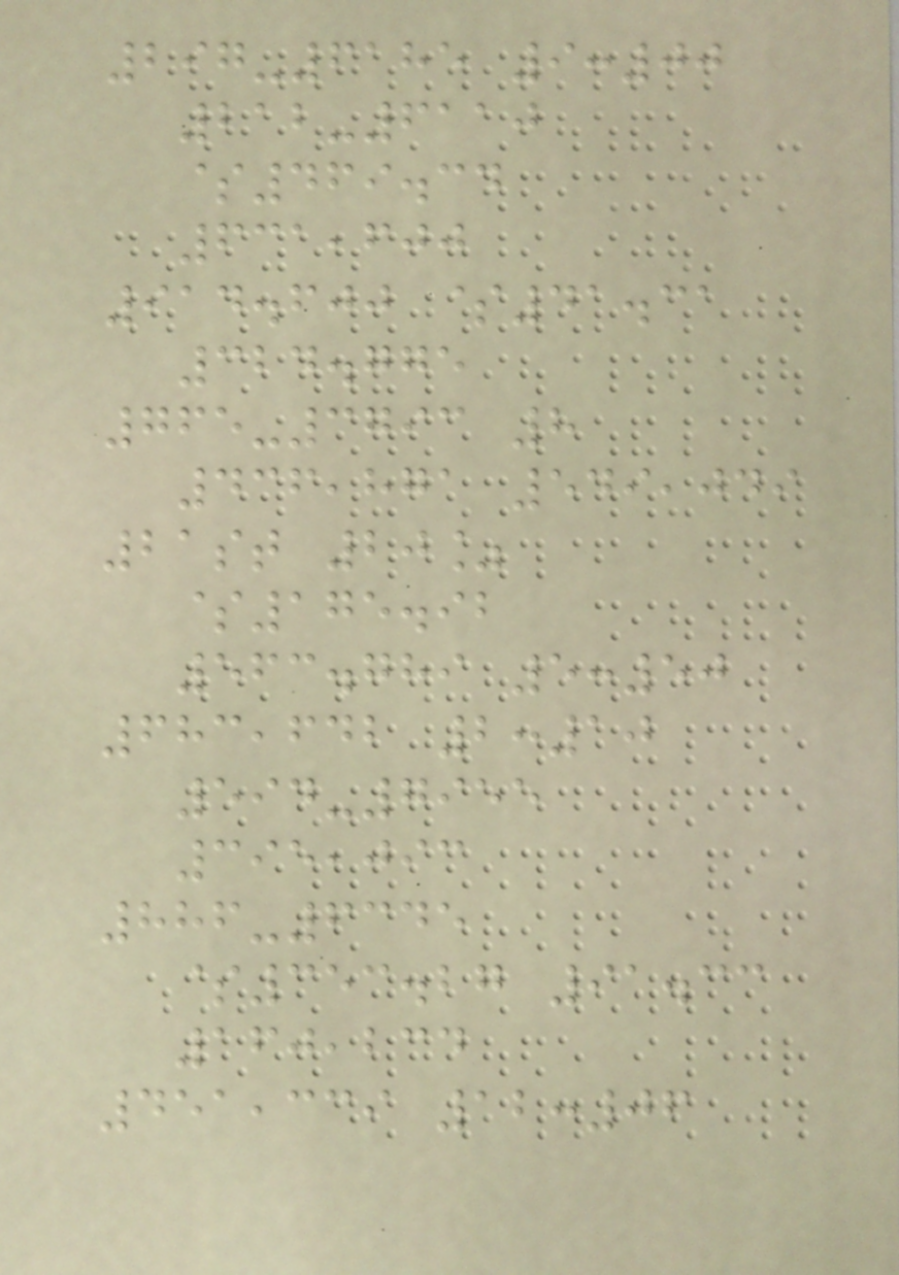297-6185 9:00
212-6110
$469.34
631,600
914.600 $41.31
324.775
765-3793 8
436,871 549,049
21st 20%
$175.92
563.789 5:50
683,642 2:10
594-7955
395,093
886-6345
$353.27 91.33
160,234
451,339 12:06
